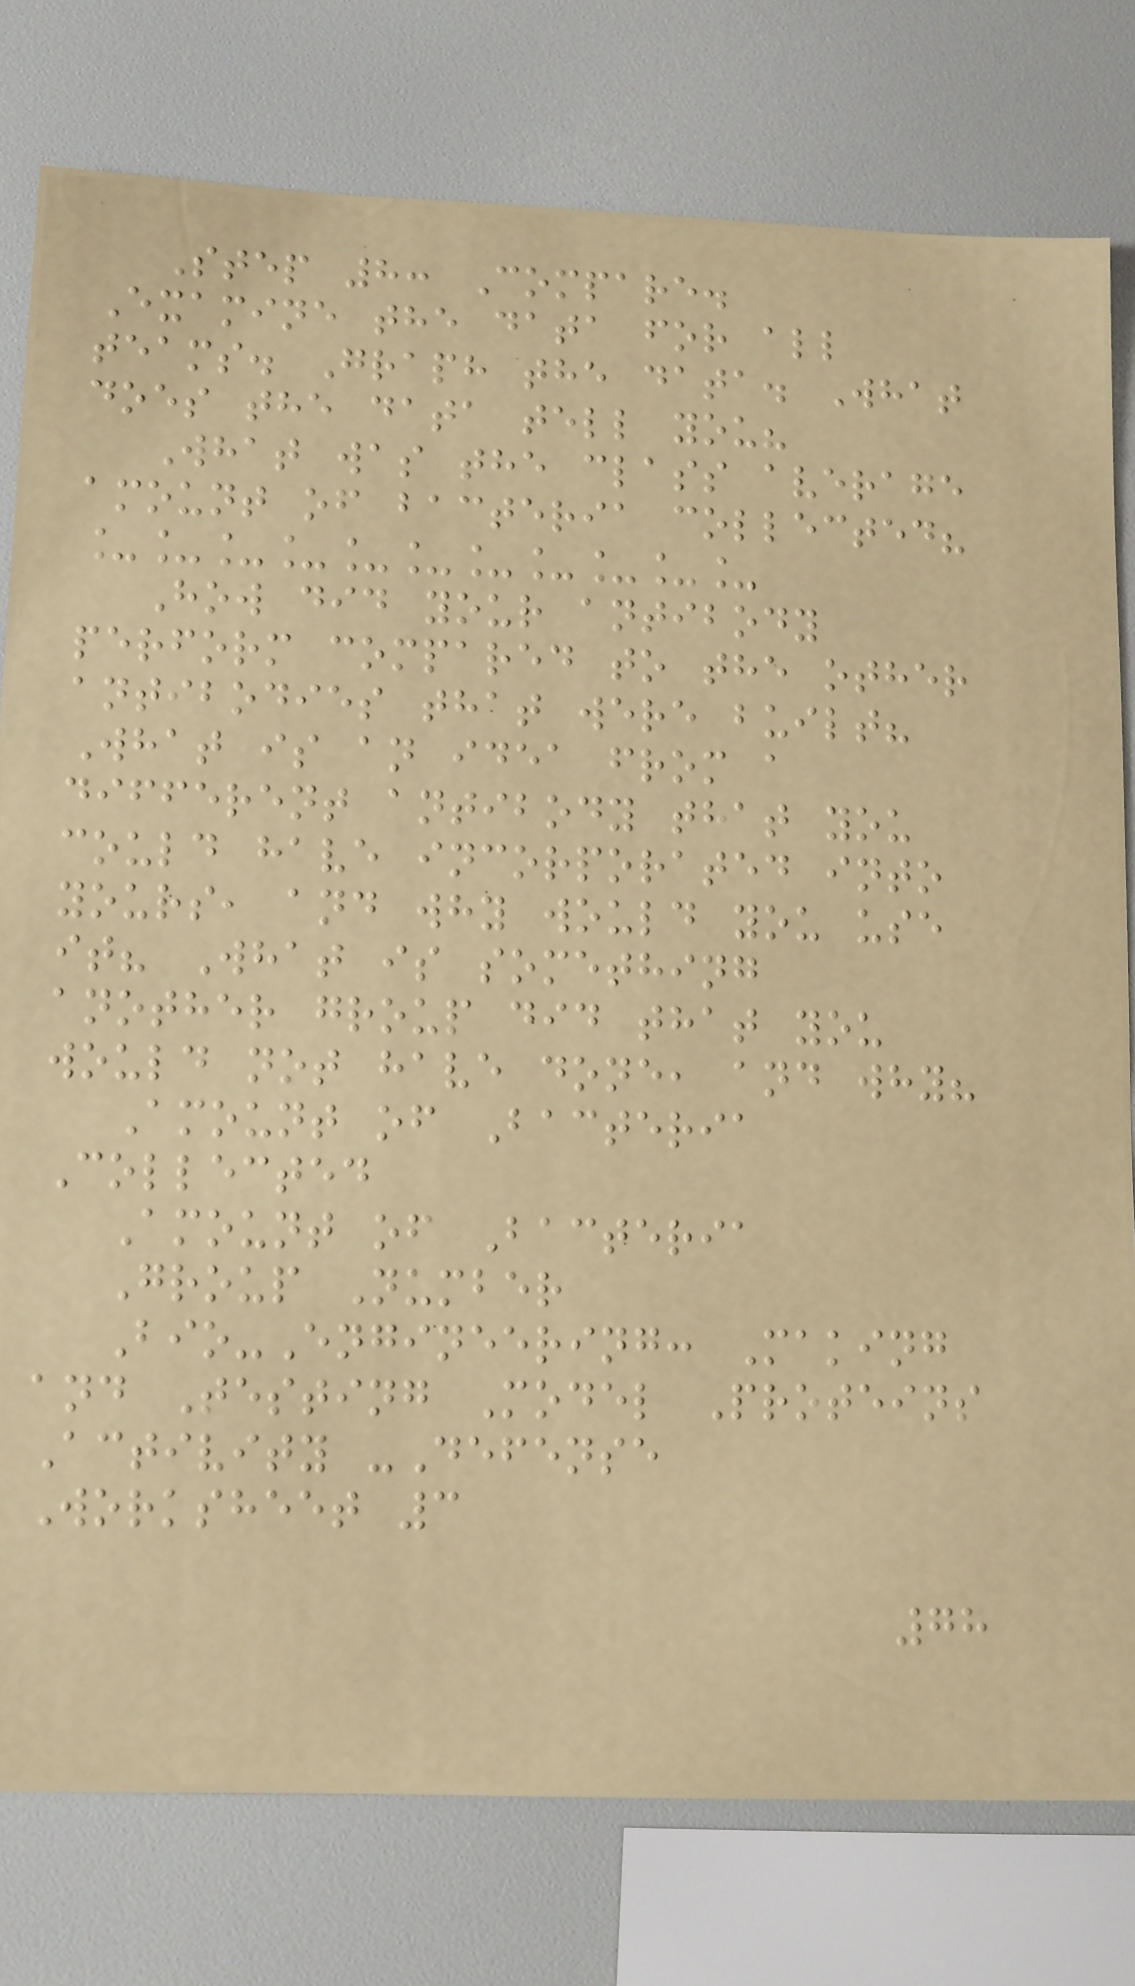Step 8: Compare.
Examine the data for all
teams. Graph the data. What
does the data tell you?
What was the class average
amount of bacteria collected?
___________
How did your antibody
perform compared to the other
antibodies that were built?
What is an idea from a
different antibody that you
could have incorporated into
yours, and why would you use
it? What is something
another group did that you
would not have done, and why?
Amount of Bacteria
Collected
Amount of Bacteria
Group Number
Bio-Engineering: Making
and Testing Model Proteins
Activity -Defense
Worksheet 3
78
